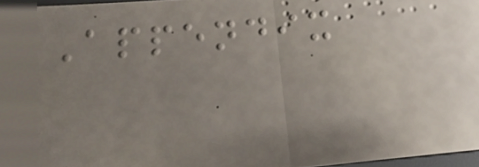Appendix
